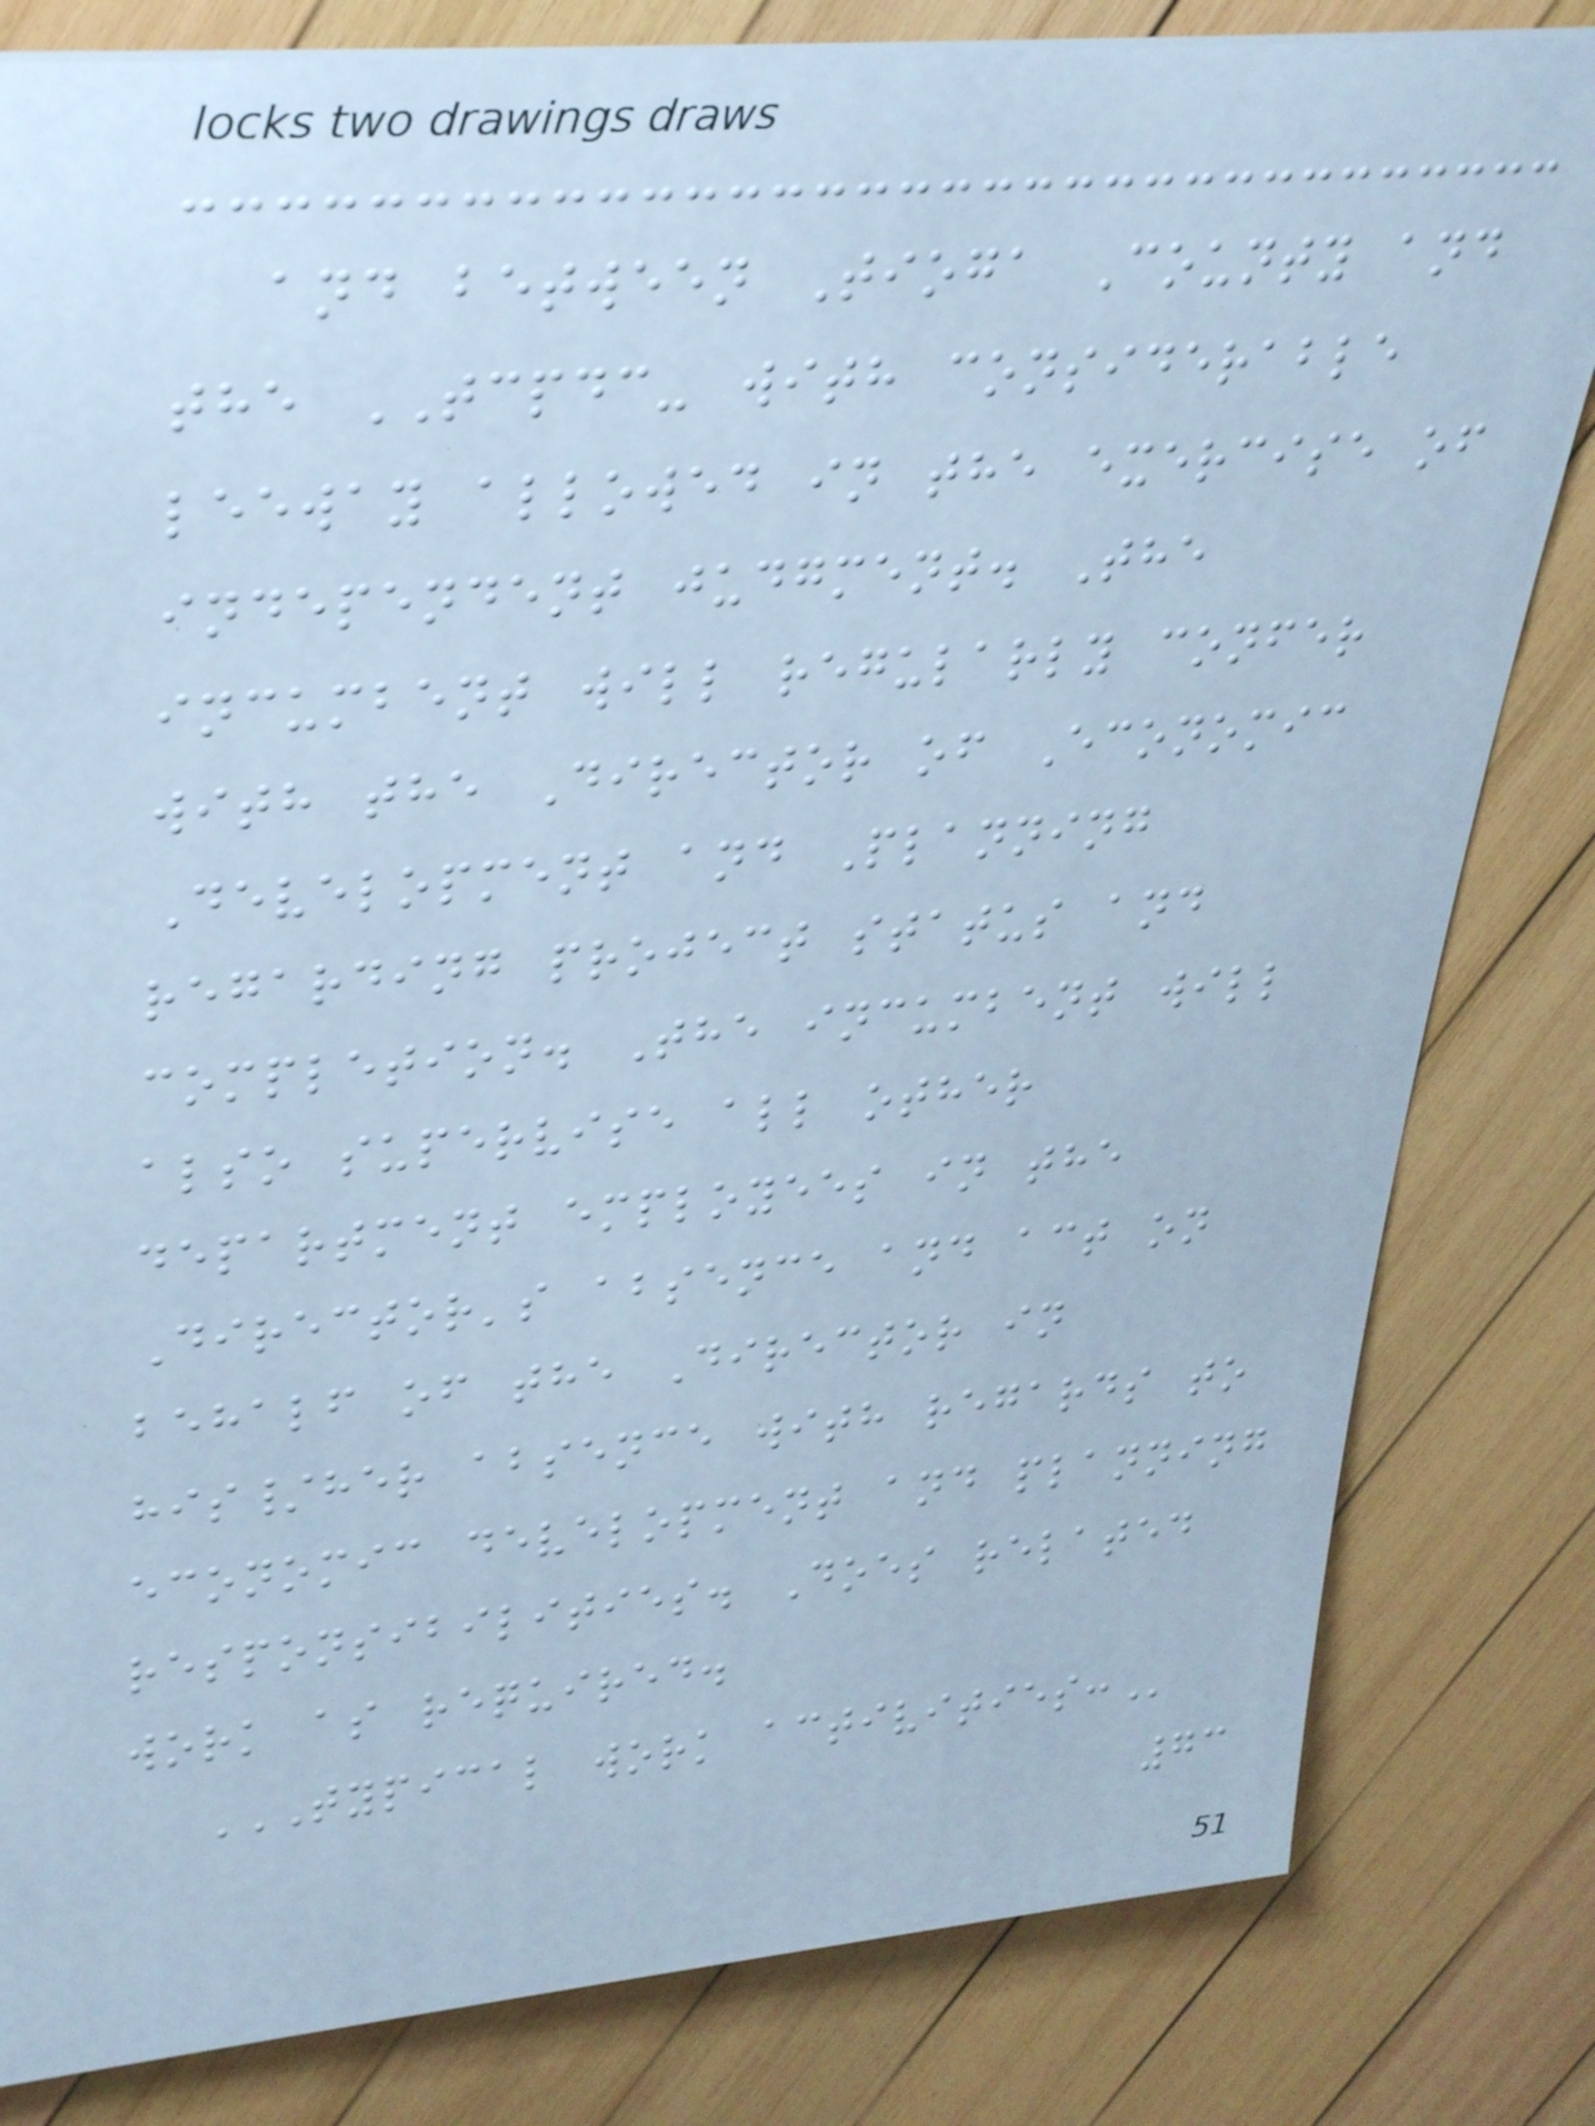and between Tioga County and
the TCPDC- with considerable
leeway allowed in the exercise of
independent judgment. The
incumbent will regularly confer
with the Director of Economic
Development and Planning
regarding project status and
completion. The incumbent will
also supervise all other
department employees in the
Director's absence and act on
behalf of the Director in
his/her absence with regards to
economic development and planning
responsibilities. Does related
work as required.
TYPICAL WORK ACTIVITIES:
73
